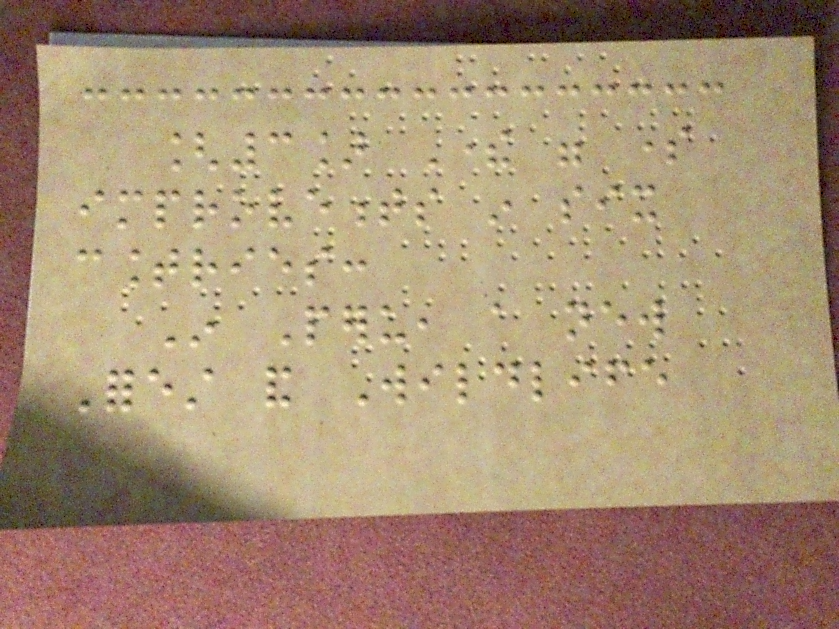[3] There were some
improvements in six
countries:
In Peru, a new
Forest and Wildlife
